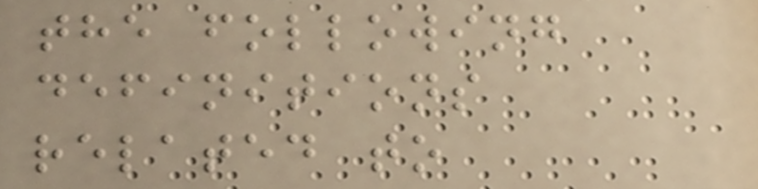the following
definitions
related to
